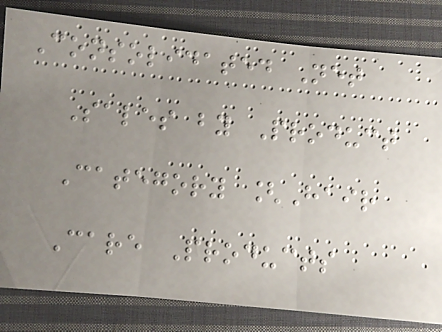Consolidated Net
Sales by Product
Category [Hair
Care Products
